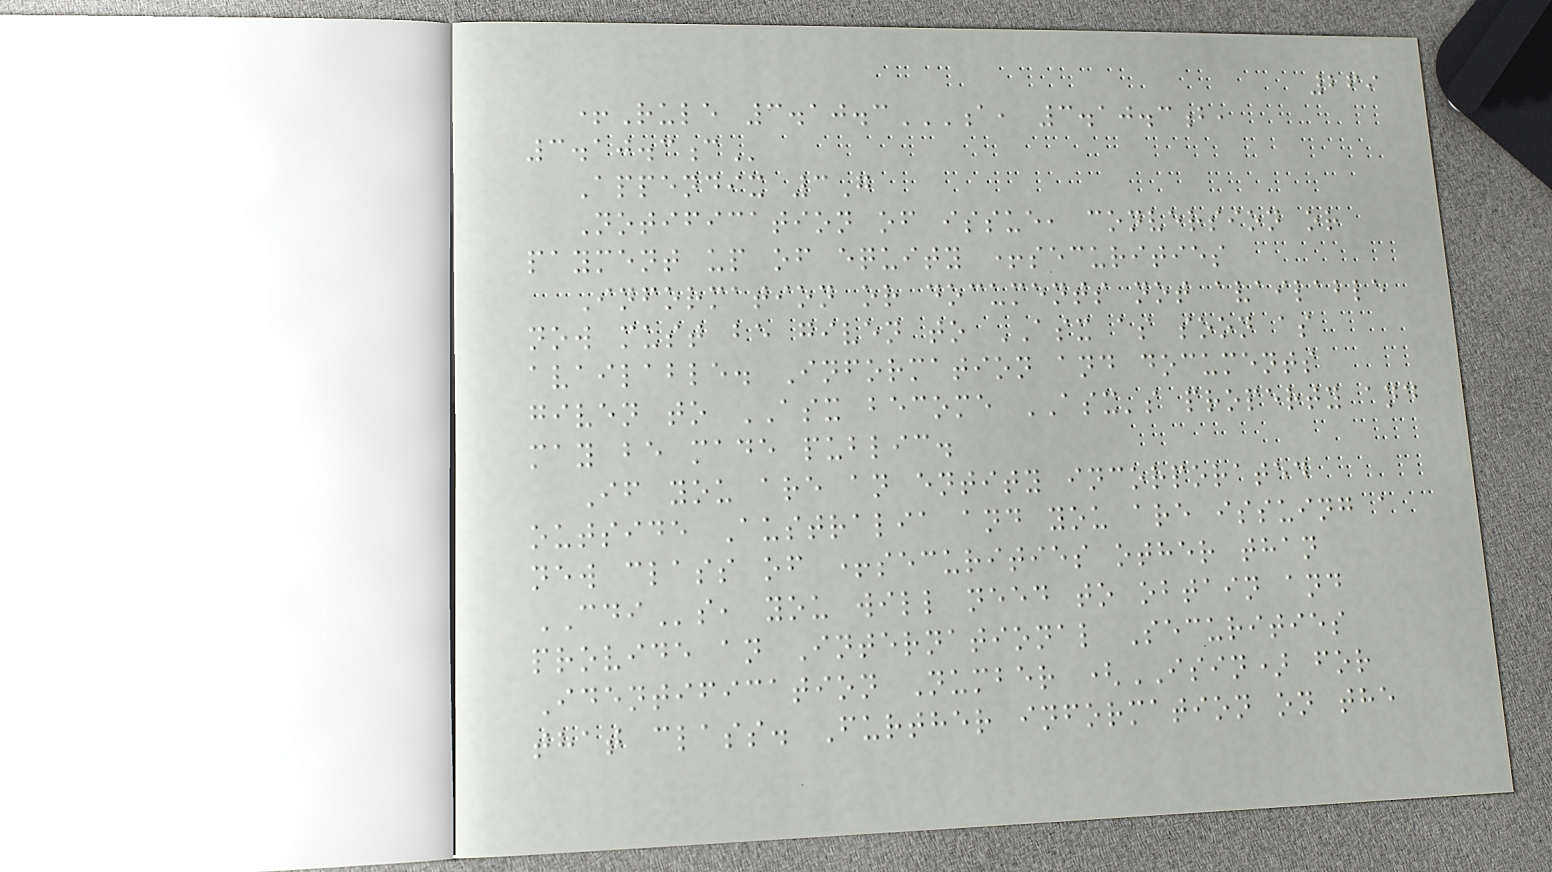269
+Rule 3.10.3A, 3.10.3B,
3.10.3C
Appendix 3G
Notification of issue, conversion or
payment up of equity +securities
Information or documents not available
now must be given to ASX as soon as
available. Information and documents
given to ASX become ASX's property and
may be made public.
If you are an entity incorporated
outside Australia and you are issuing a
new class of +securities other than
CDIs, you will need to obtain and
provide an International Securities
Identification Number (ISIN) for
that class. Further information on the
